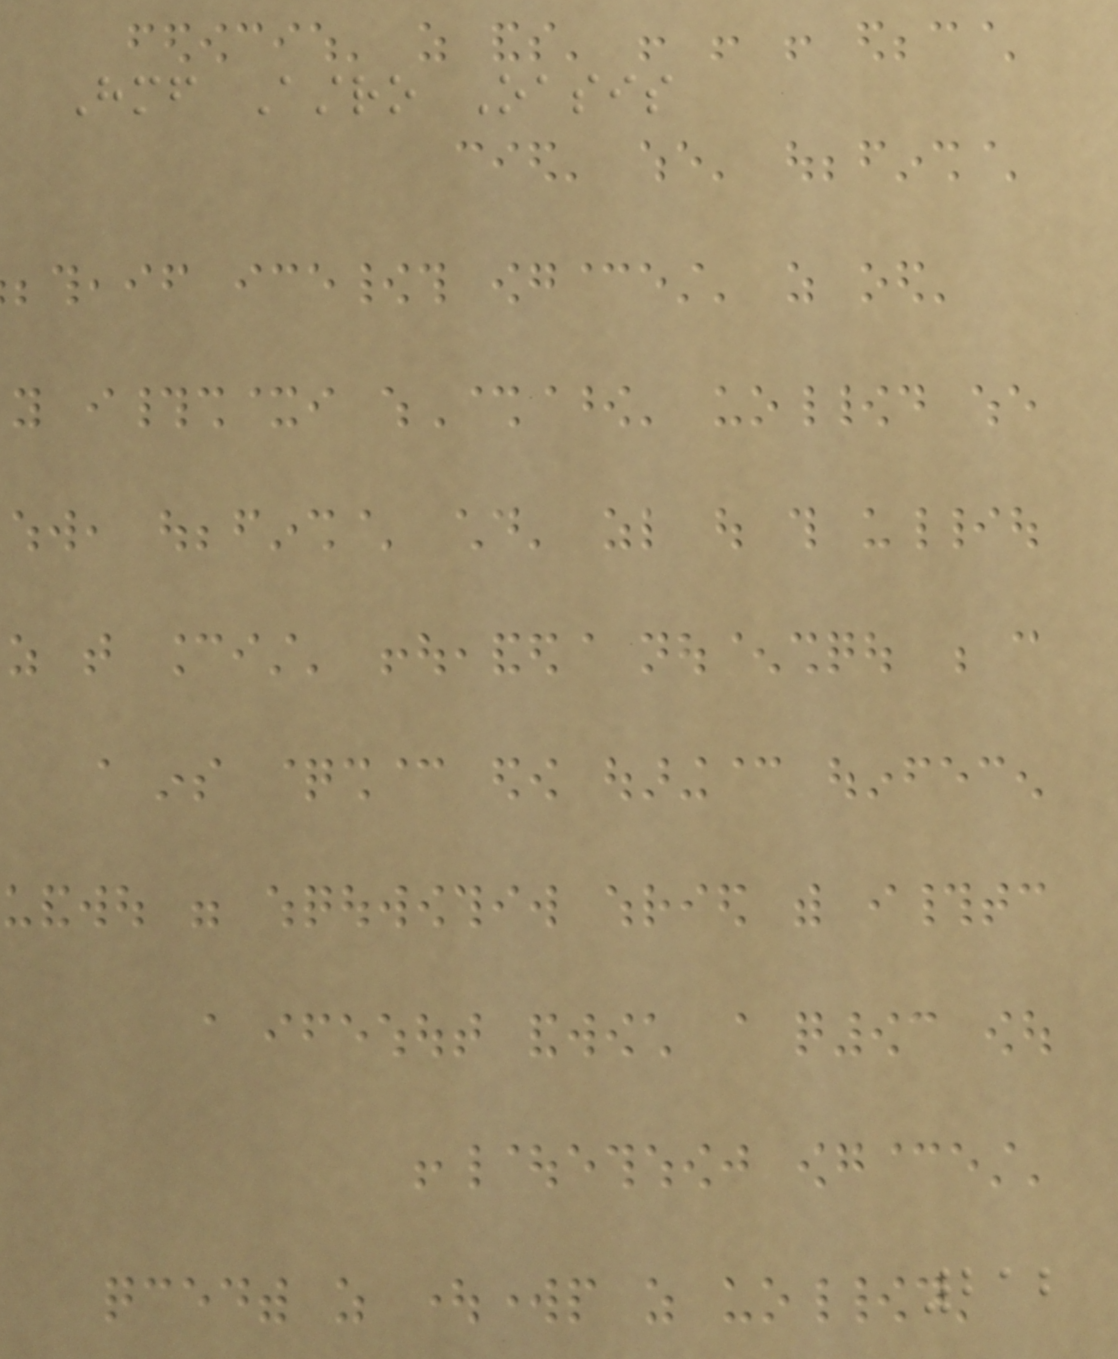Himself Astro Oasis
212
